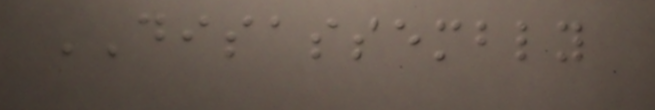DISASSEMBLY
